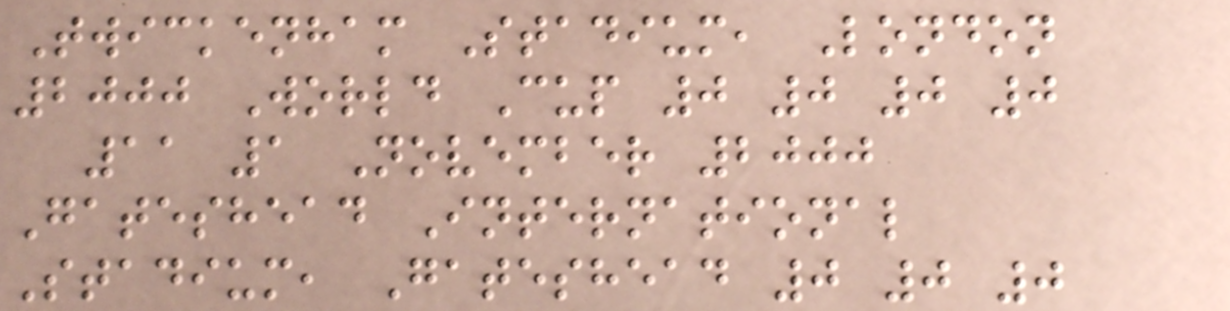Twickenham Stadium, London
2000 World Cup 0 0 0 0
11 1 November 2000
Gateshead International
Stadium, Gateshead 0 0 0
